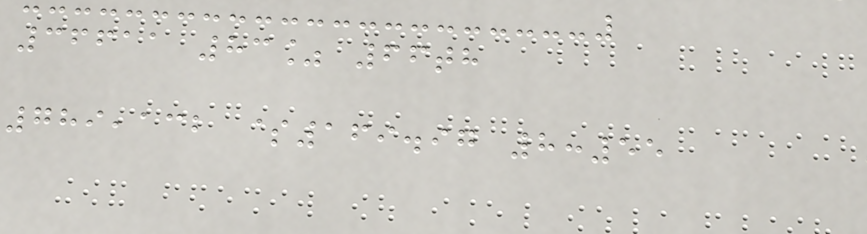36611 83% 66th
789,132 $169.97 8:55
